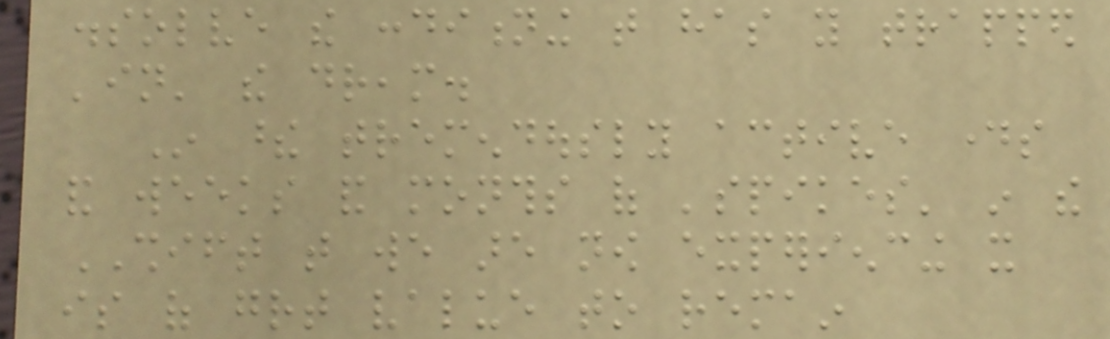dissolve the conditioning that has you trapped
'in' the dream.
In these tremendously active days
and weeks and months of 'spikes' in the
SHIFT that we are now experiencing it
is of great value to remain
